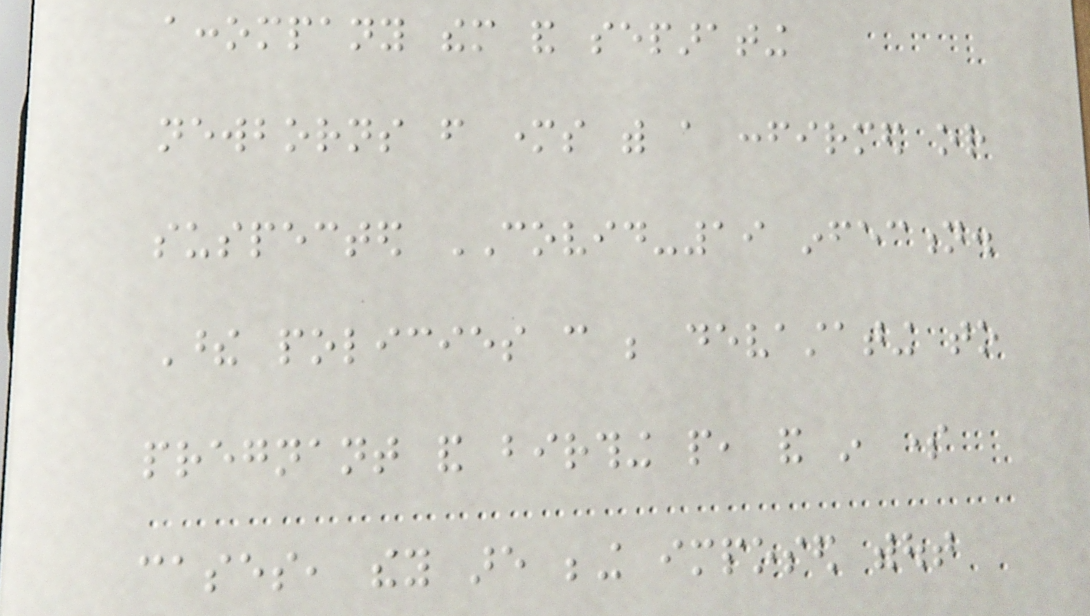accompany them and separating
newborns from mothers with a confirmed or
suspected COVID-19 infection.
These policies can be devastating to
pregnant and birthing people, and in some
cases, they are being imposed without
